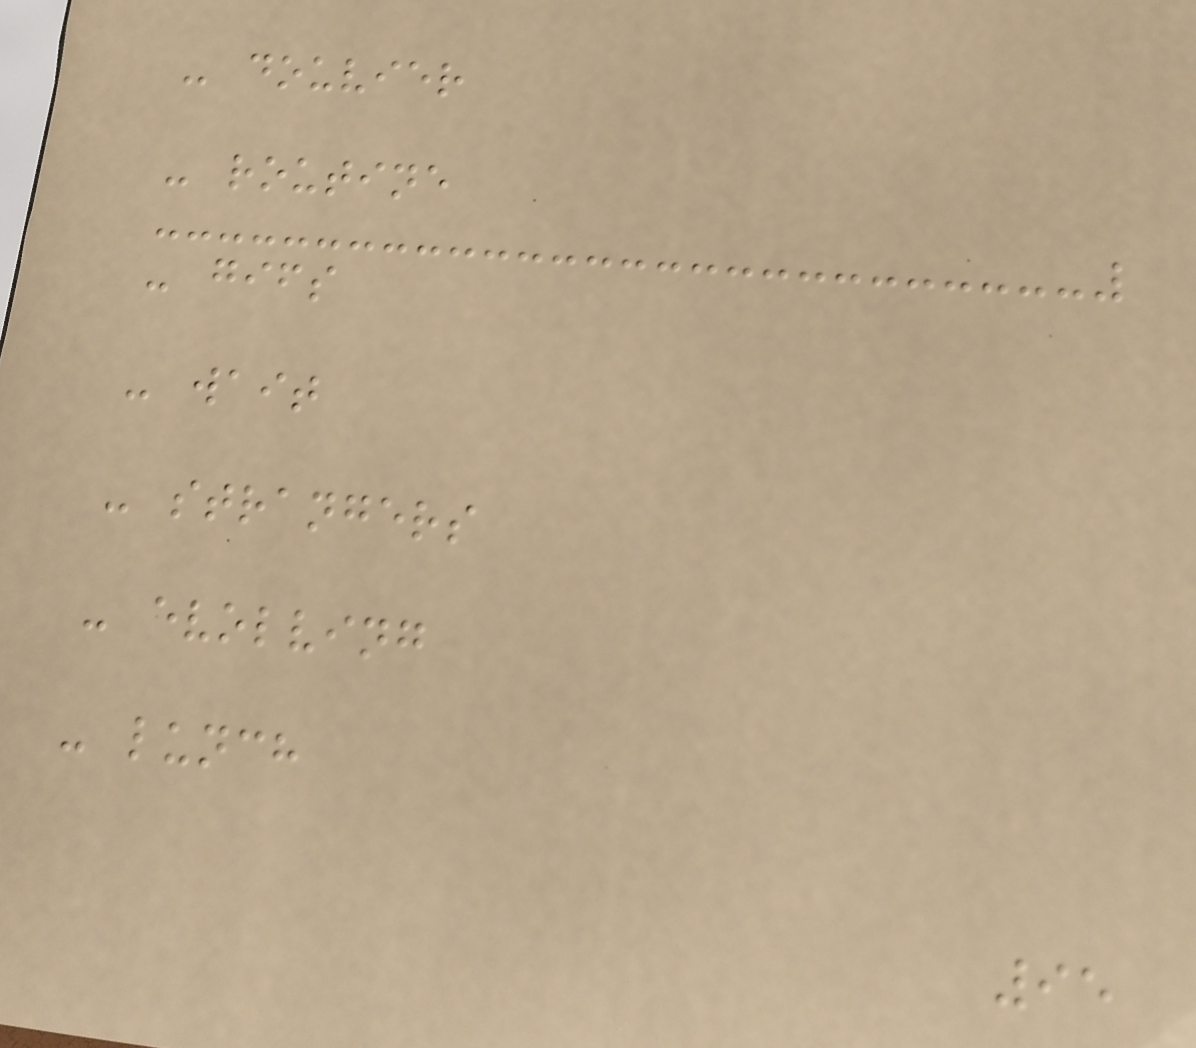- douvier
- routine
- gifs
- wait
- strangers
- evolving
- lunch
95
